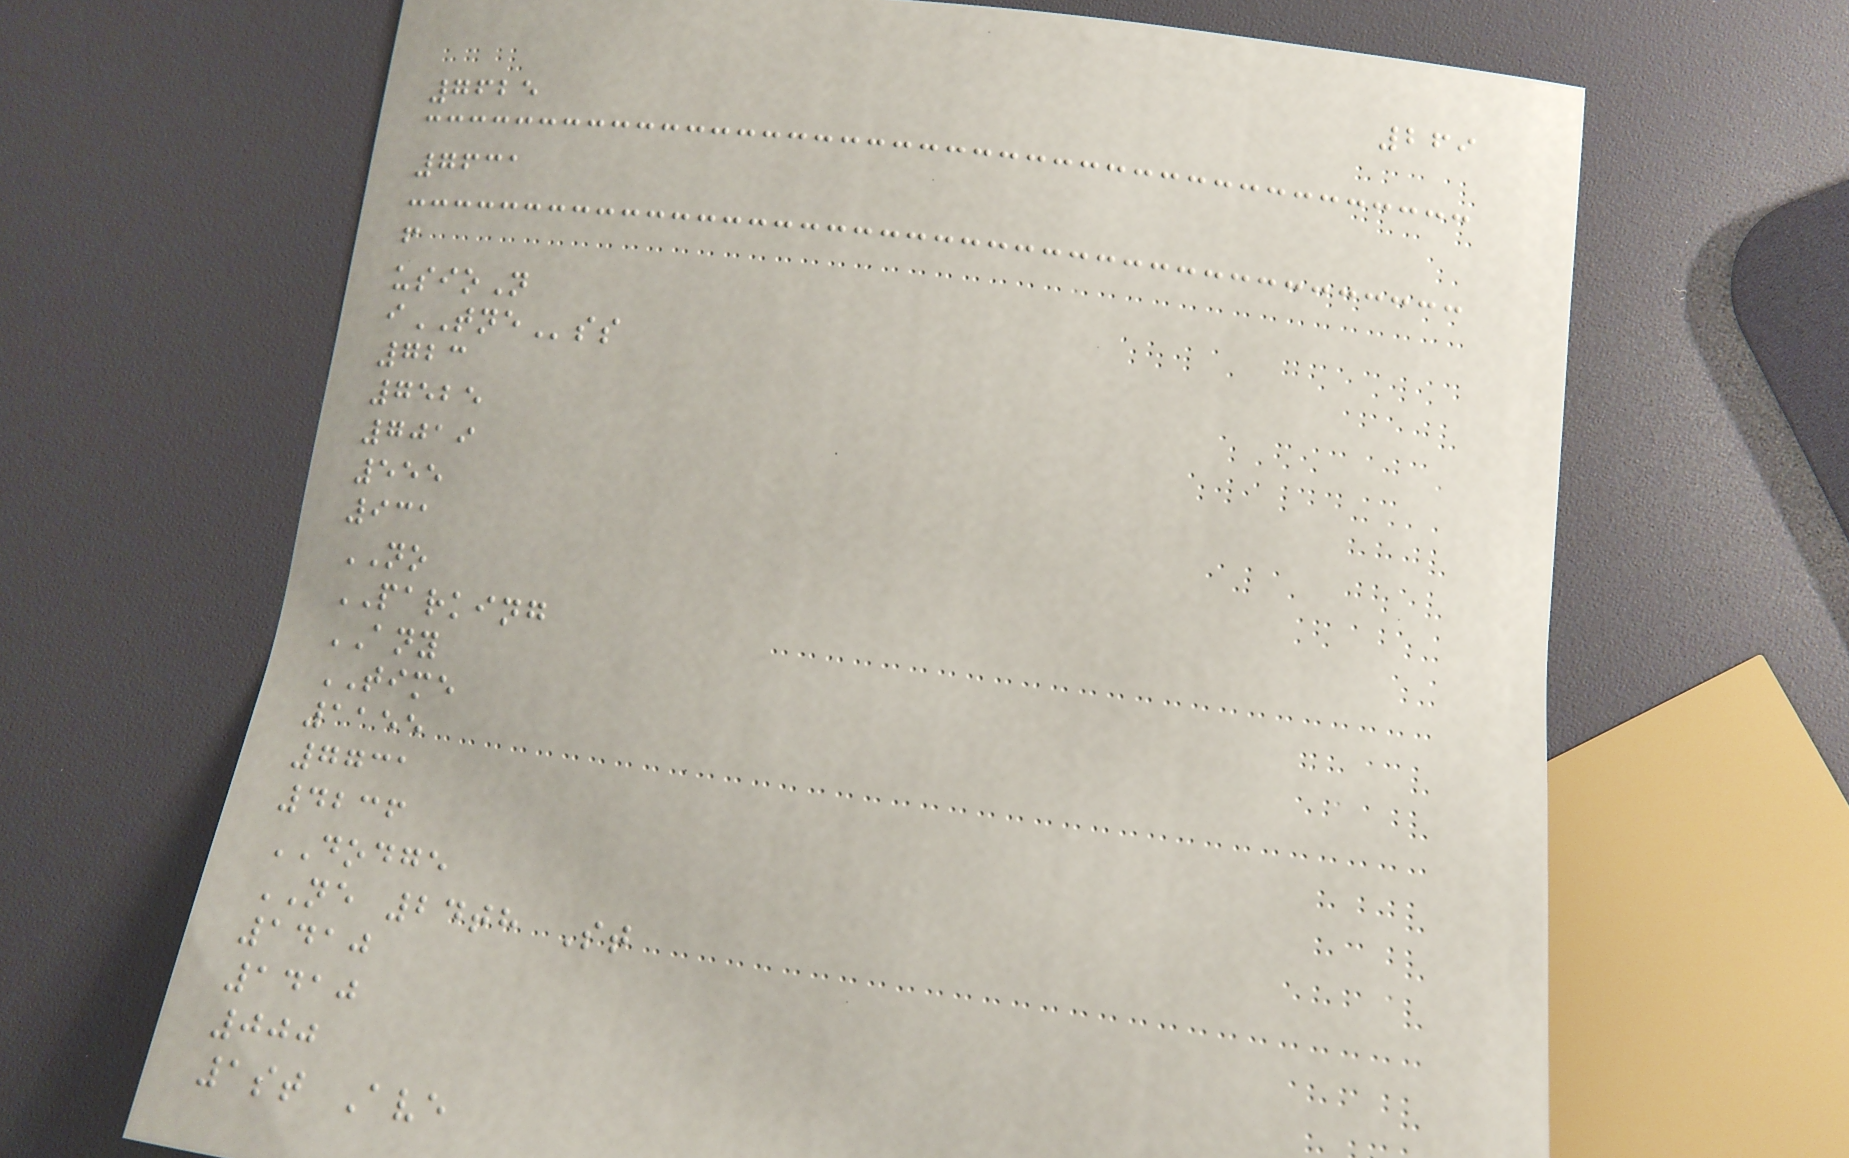269
7625
7631
f
usioN
iTNEss
723
7525
7019
555
931
NO
PARKING
ANY
TIME
1155
7731
4236
DODGE
NE 24th St
1410
1410
000
1st Ave
